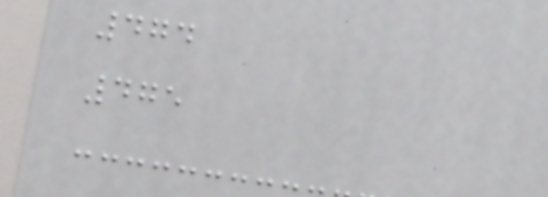474
475
